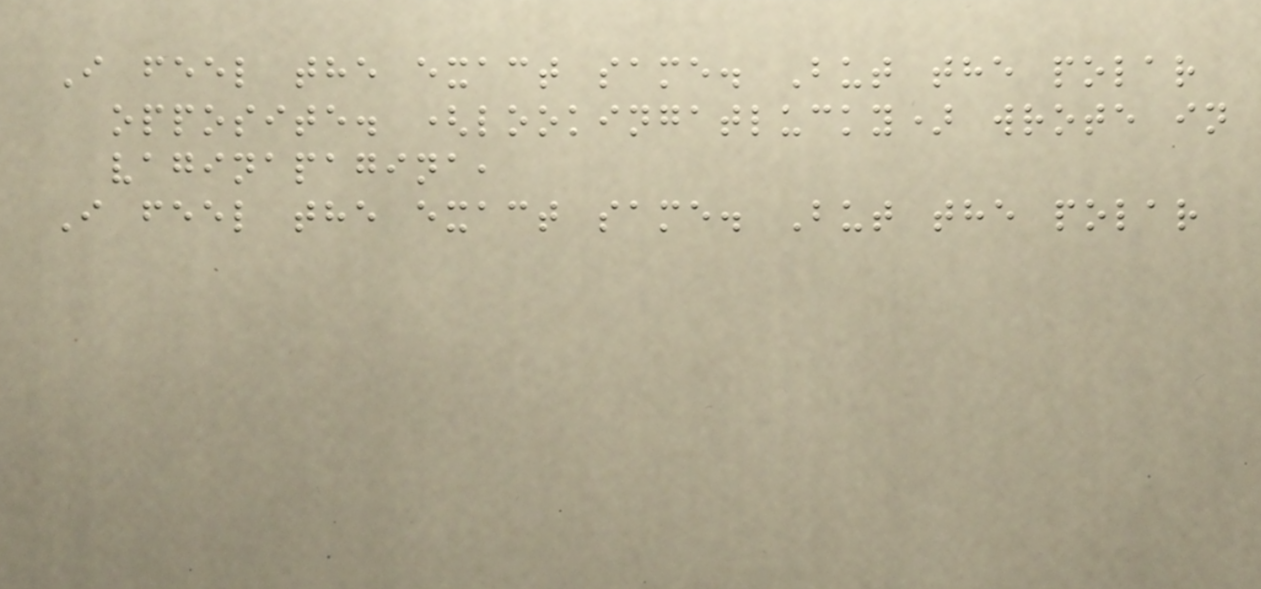I feel the exact same. But the polar
opposite. (lookingatlucky) wrote in
vaginapagina,
I feel the exact same. But the polar
